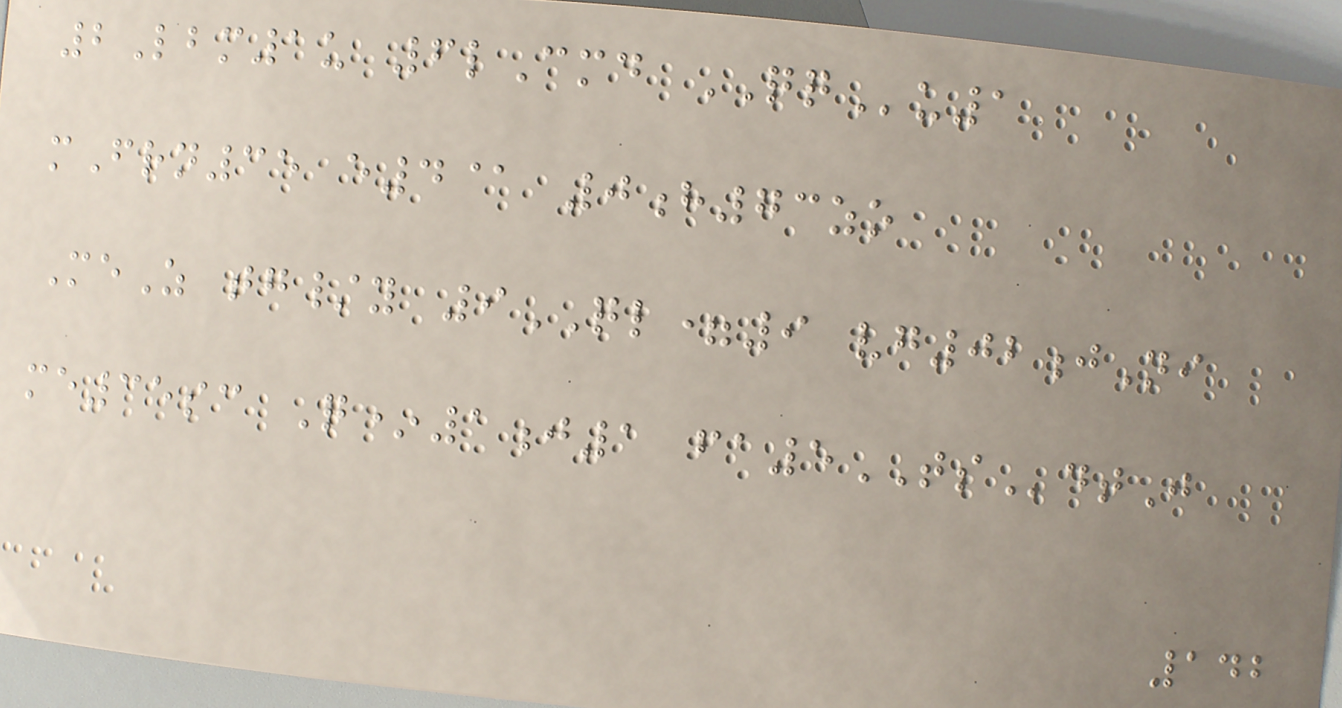2Lbm1u 6lCmd QQu1
mFrn35 e4@ 0h73zo
MeZ tg/y 9QL=9 vg02jNi
me35sc Q*1j1 fa5TSdtJ
142
